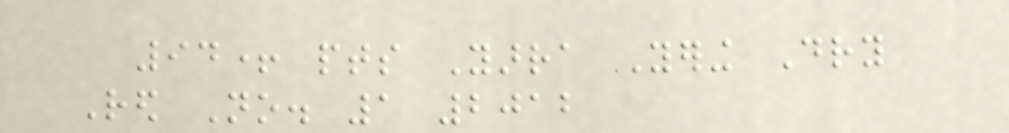94+ pts Yarra Yering Dry
Red No. 1 2012
